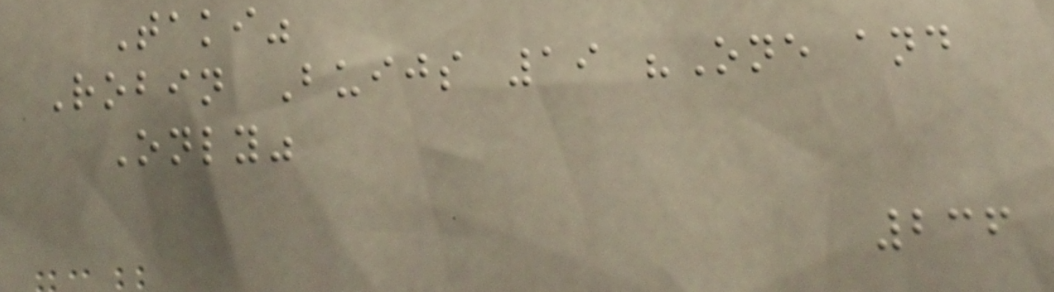Taki"
Robin Buijs 19 "One and
Only"
236
